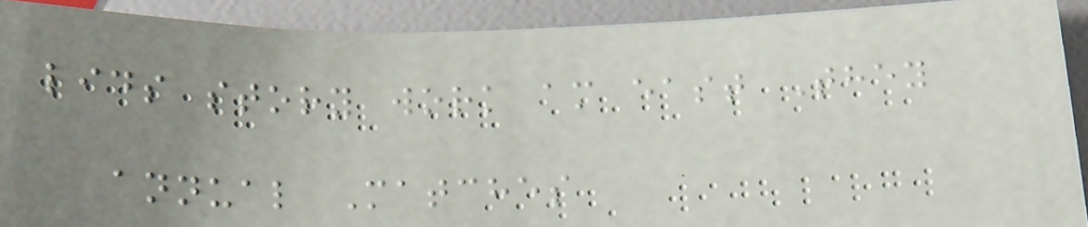lids story work am east They
annual Matches
